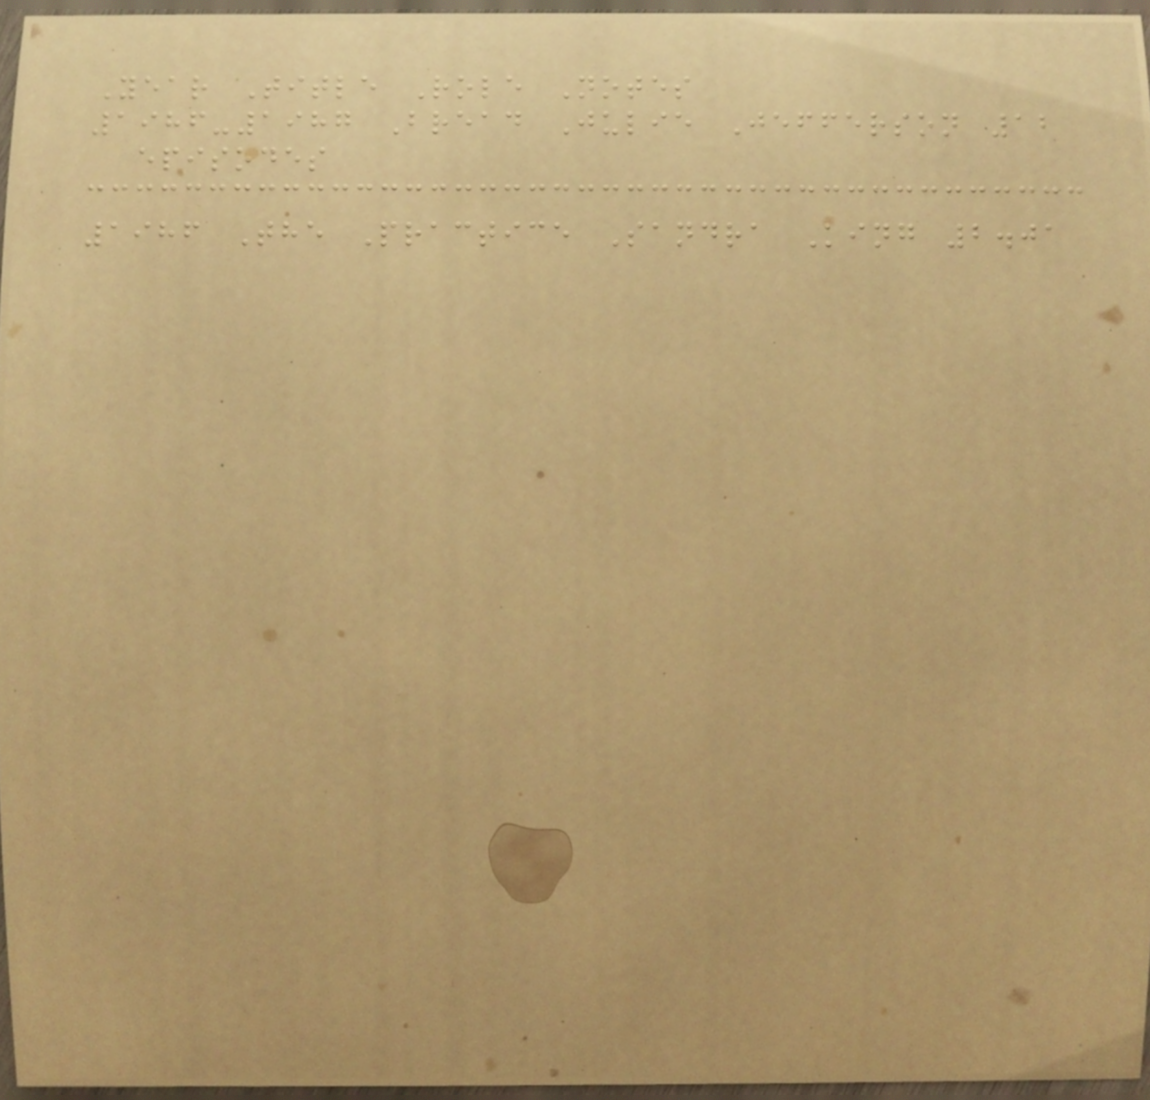Year Title Role Notes
1986-1987 Bread Julie Jefferson 12
episodes
1986 The Practice Sandra King 2.01
